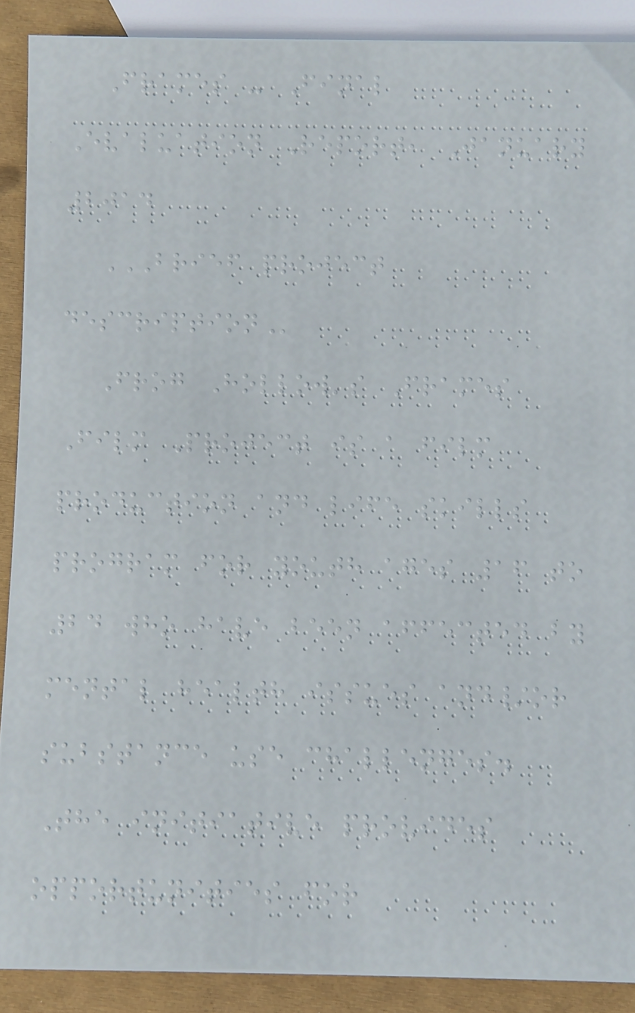Frames - Final
Evaluation Report, January
2014
BRIEF PROJECT
DESCRIPTION
Frog Hollow's Frames
Film Project is a film
production and life skills
program for youth ages 16 to
24 who have been affected by
mental health issues and/or
substance use challenges.
The initiative provides
opportunities for
